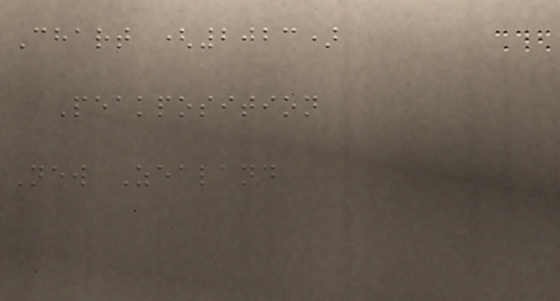Chart (2023)
Peakposition
New Zealand
